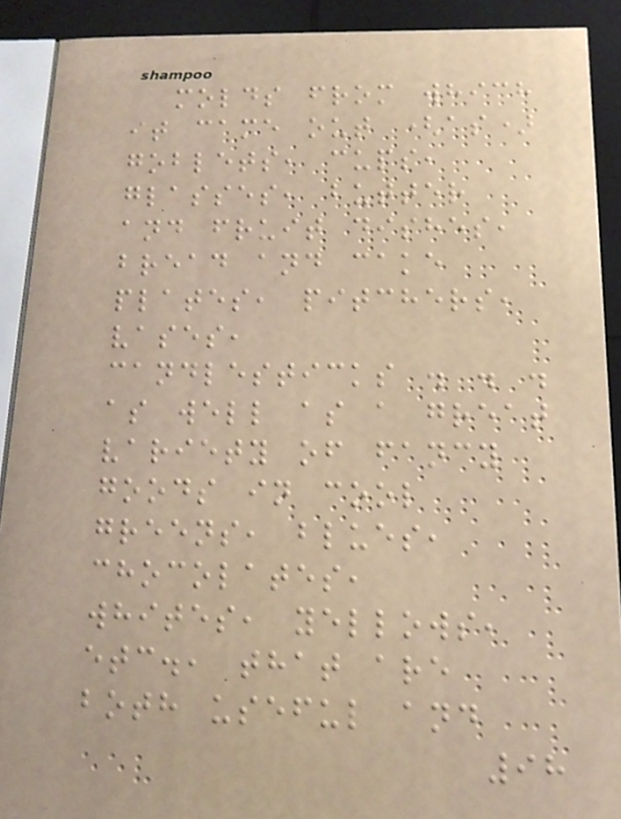molds from which
it came out (as)
goblets, cups,
glasses, butter
and fruit dishes,
bread and cake
plates, pitchers,
vases,
candlesticks . . .
as well as a great
variety of fancy
goods in cool
greens, blues,
chocolates,
whites, yellows,
etc., that are
both useful and
98
